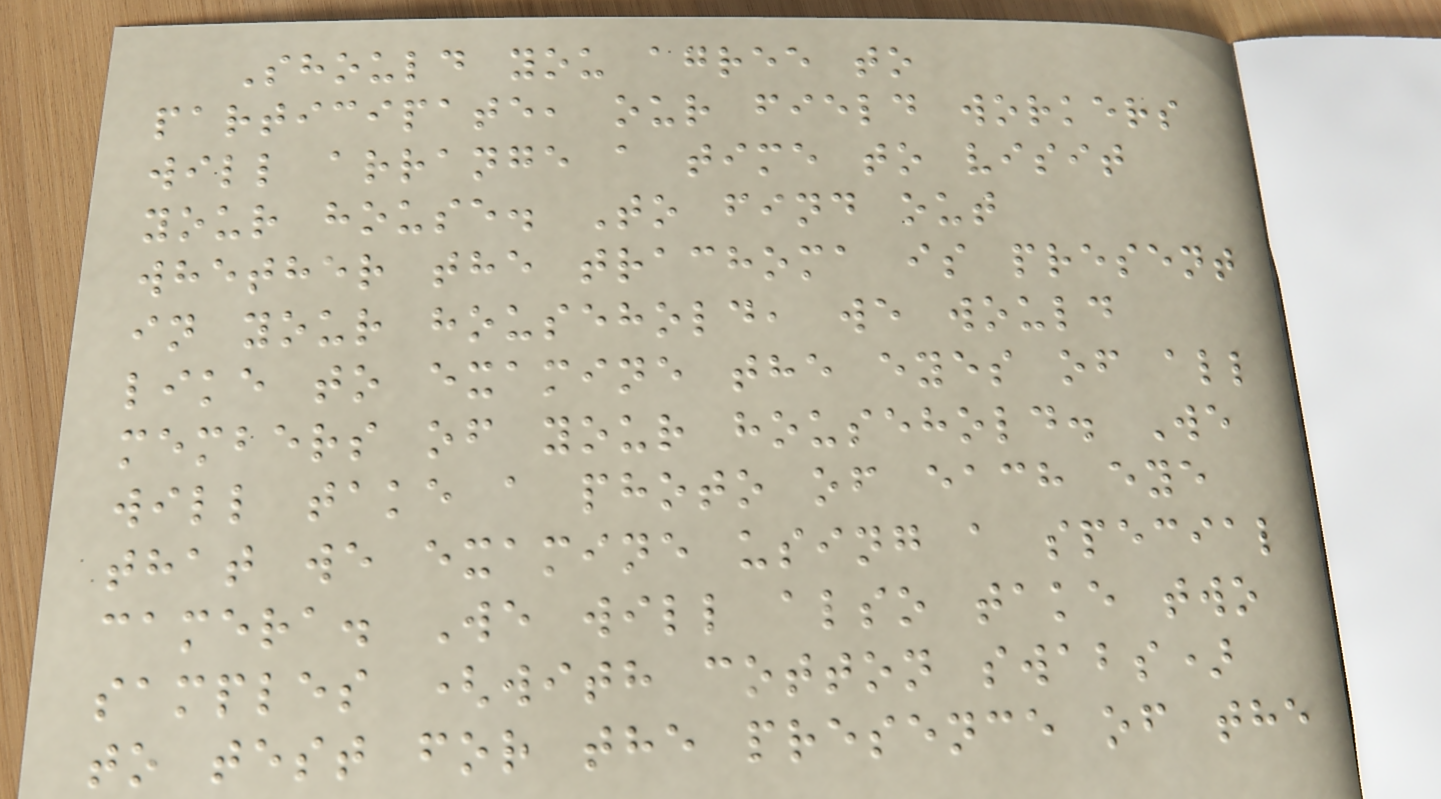Should you agree to
participate, our field workers
will arrange a time to visit
your house. To find out
whether the trachoma is present
in your household, we would
like to examine the eyes of all
members of your household. We
will take a photo of each eye
that we examine using a special
camera. We will also take two
samples (with cotton swabs)
to test for the presence of the
